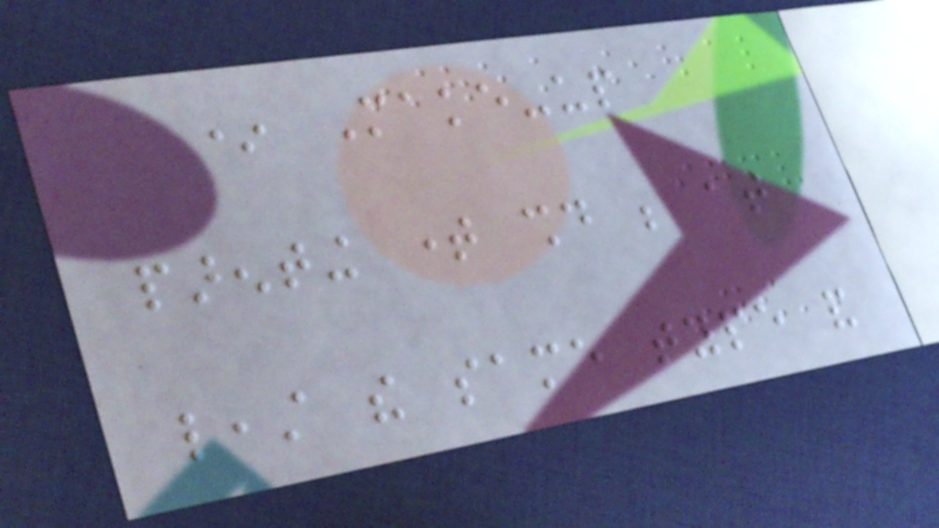* Make-up
parenting time should be at
least the same type and
